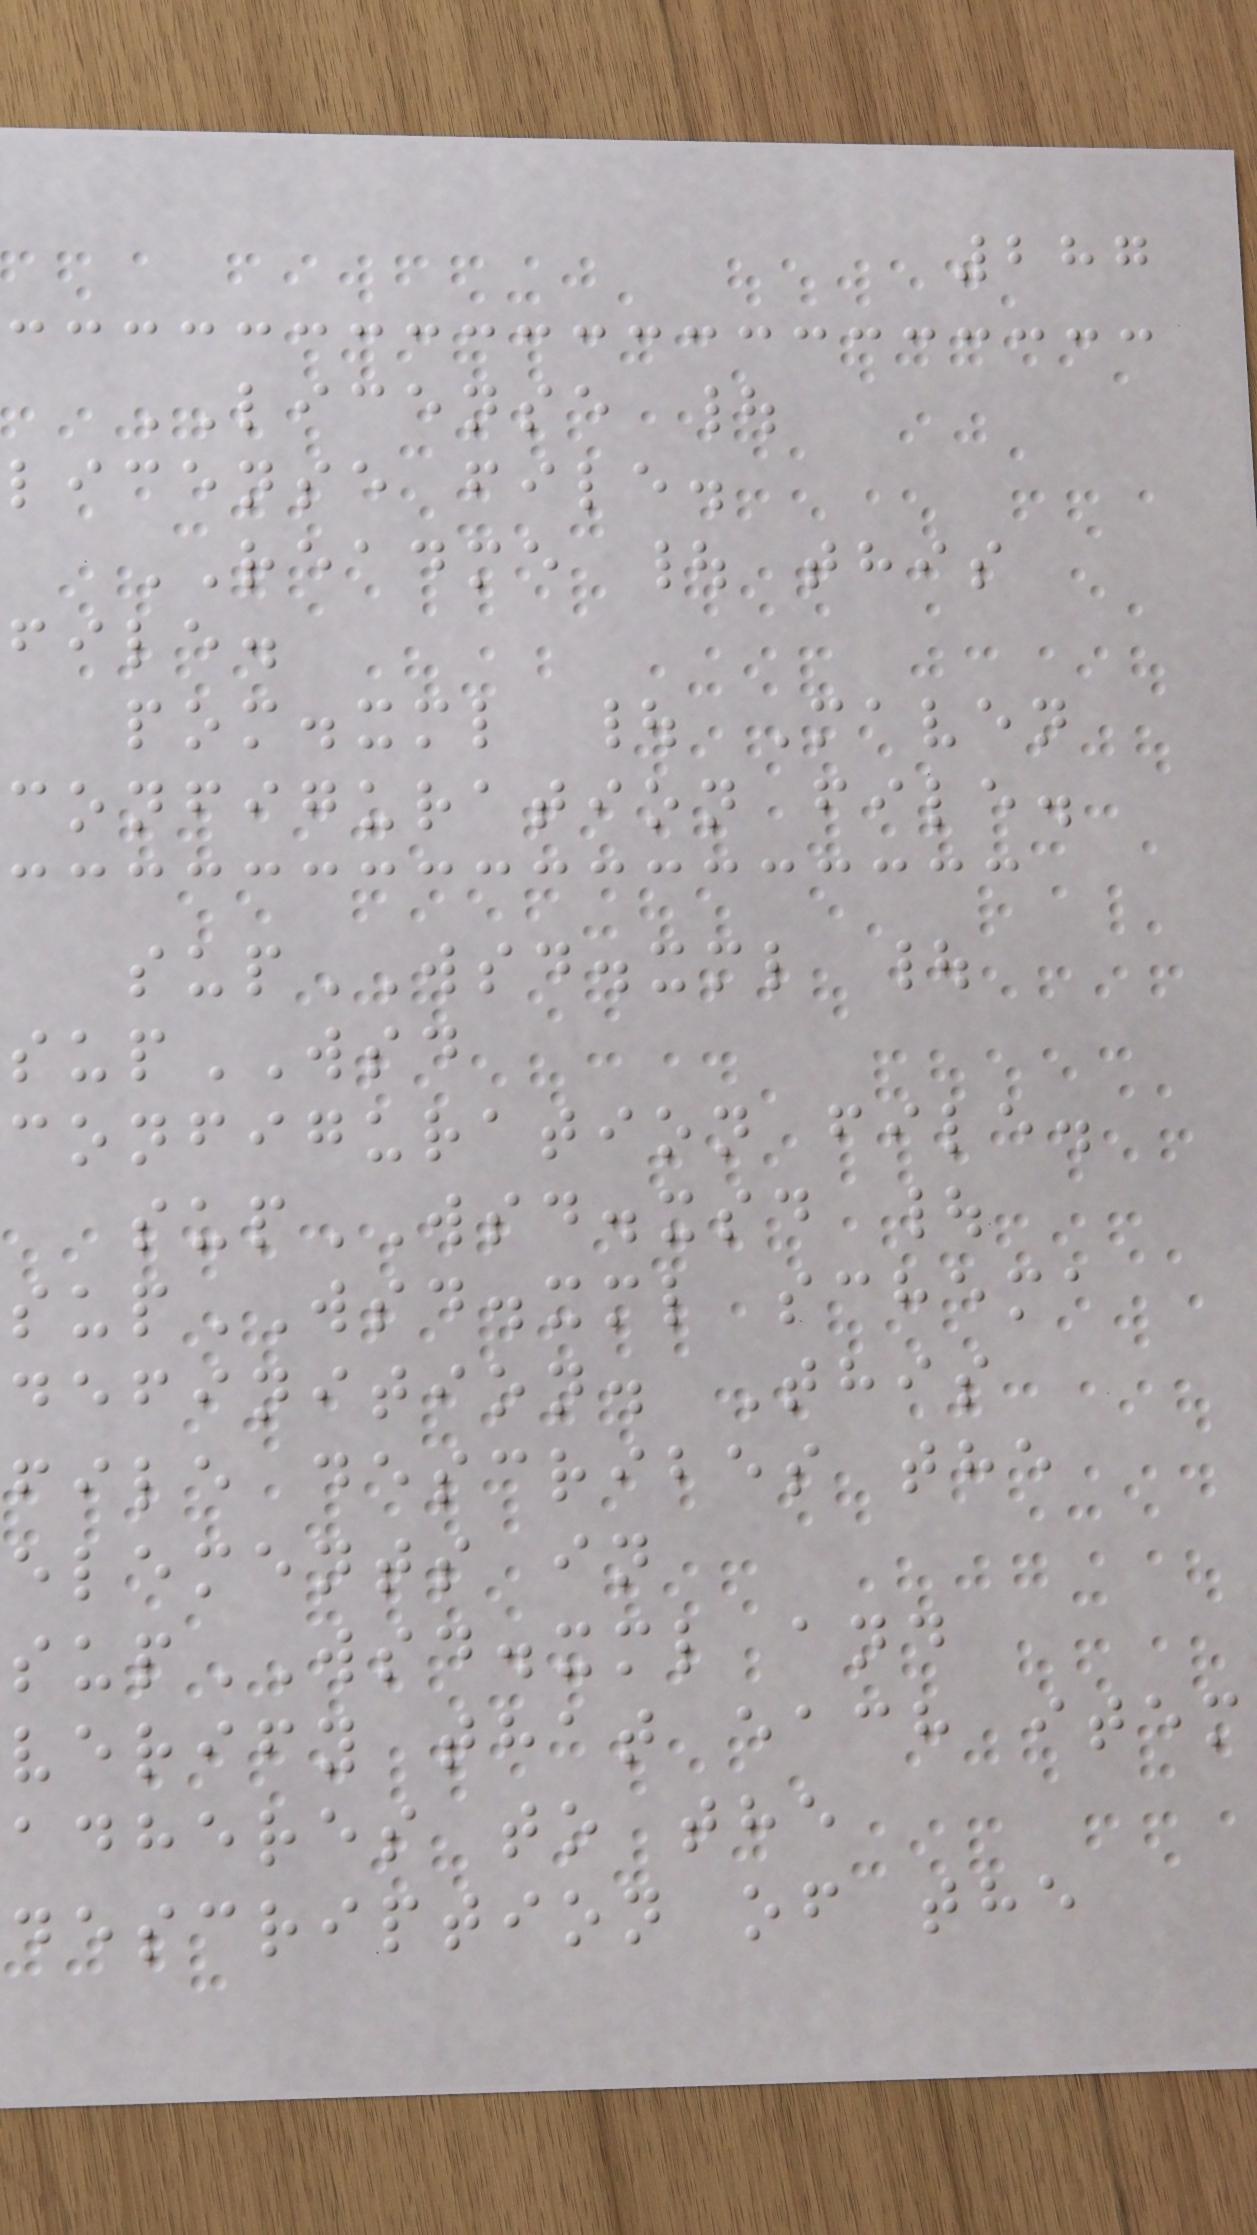287
LICENSE |
license file.
README | this
file.
pom.xml | Maven
configuration file.
supWSD.xml |
supWSD
configuration file.
supWSD.xsd |
supWSD.xml schema
definition. This
file describes the
elements in
supWSD.xml and
verify that each item
adheres to the
description of the
